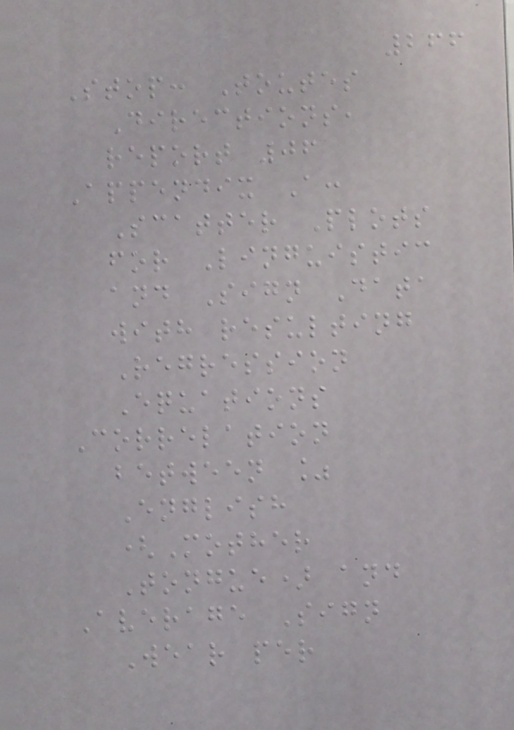266
Stop: Toutes
Directions,
report 06
Appendix A:
Scatter Plots
for Linguistic
and Sign Data
with resulting
Regression
Equations
Correlation
between %
English
(Mother
Tongue) and
Average Sign
Wear per
